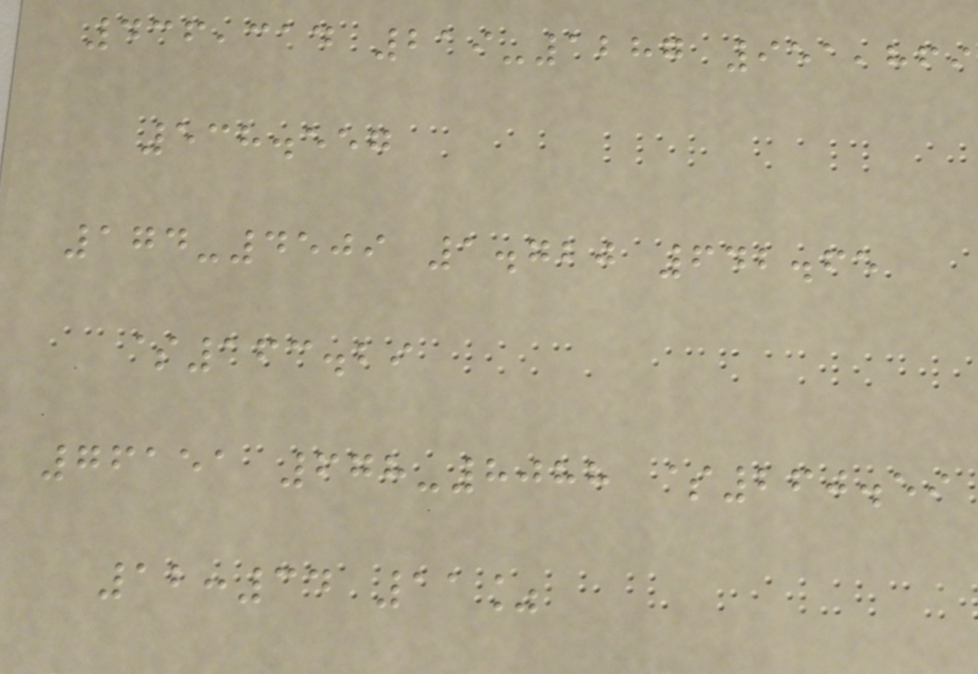436,314 219-1287 951,869
538.557
174-4509 1.720 642.65
$163.29
76151 678-8088 $260.59
12:34 11%
